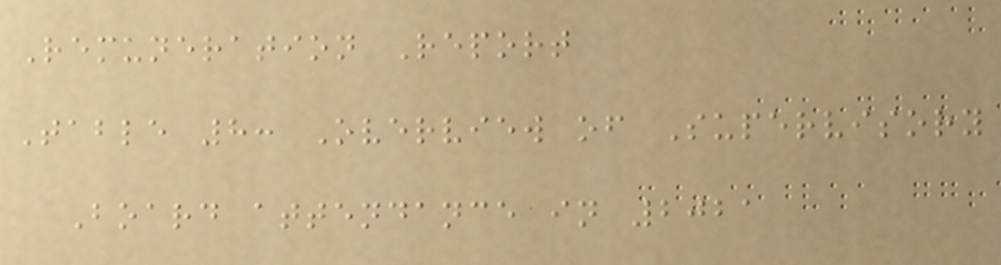Remuneration Report
Table 8: Overview of Supervisory
Board attendance in 2021
